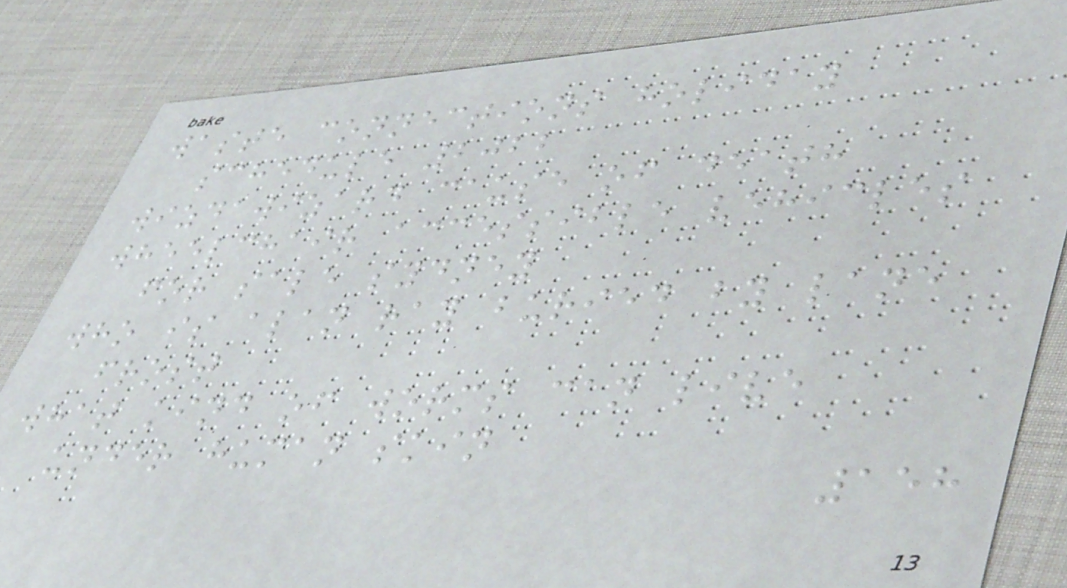waste connections holiday
schedule 2022
wizdawizard cause of death
wheelchair accessible vehicles
for sale sydney
who is alan ray buried by lane
frost
what kind of worms can live
under human skin
158
